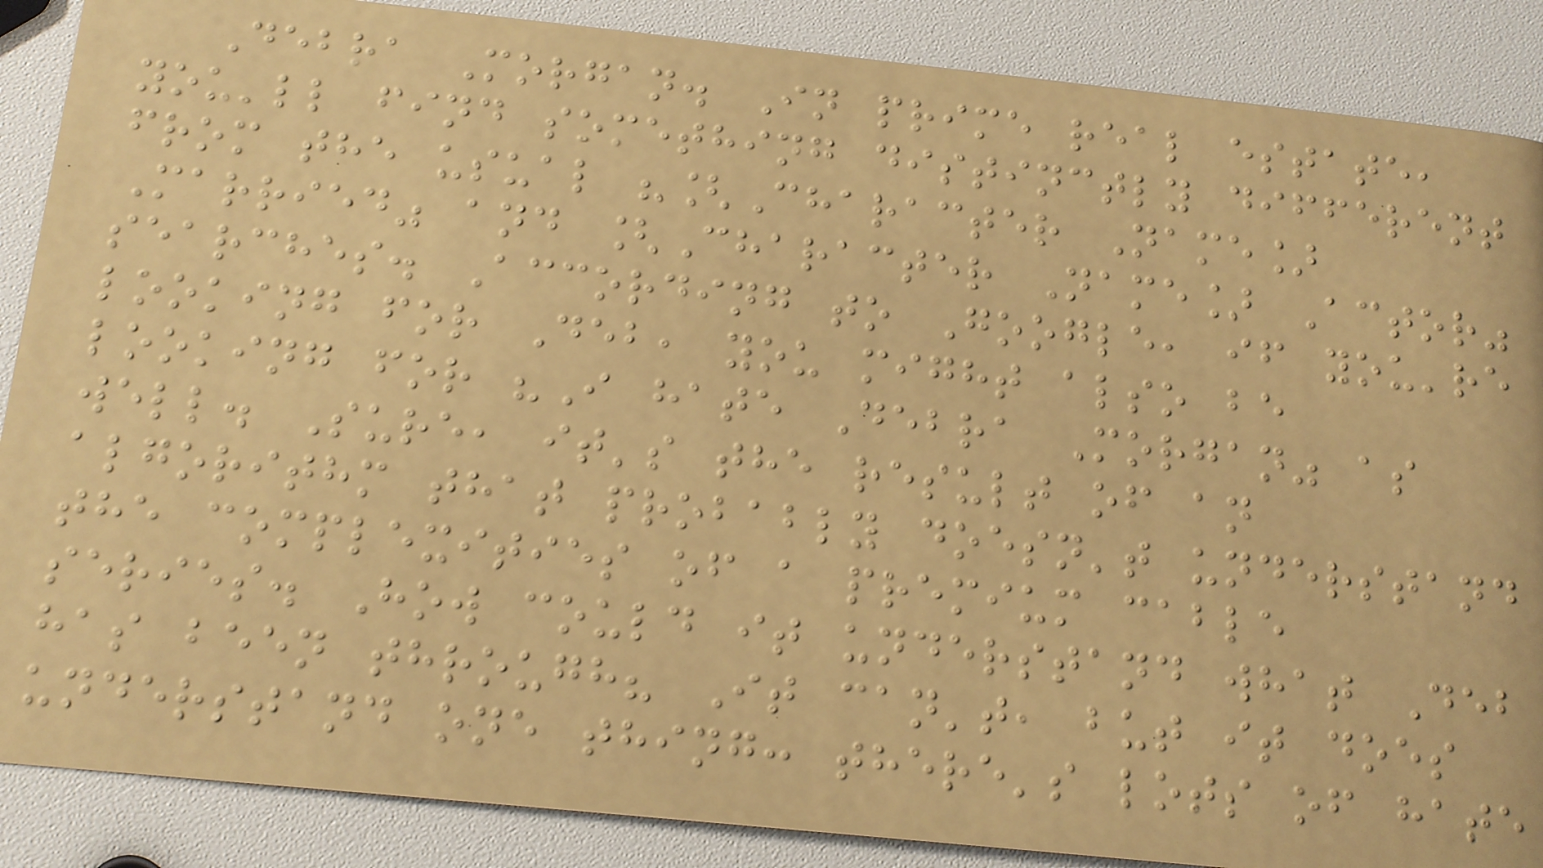Debra Morgan. In prime real estate,
you'll find something distinctly different
from the usual "[Character Name]
Married" and [Character Name] Actor"
searches. According to Google, if you're
looking for Deb, you might also be
looking for "I hate Debra Morgan" as
well. Sure, it's the result of an
algorithm that probably doesn't understand
the complexities of a premium cable
series. How could it understand what Deb
has been through? It can't, but it does
understand one thing: there's lots of hate
